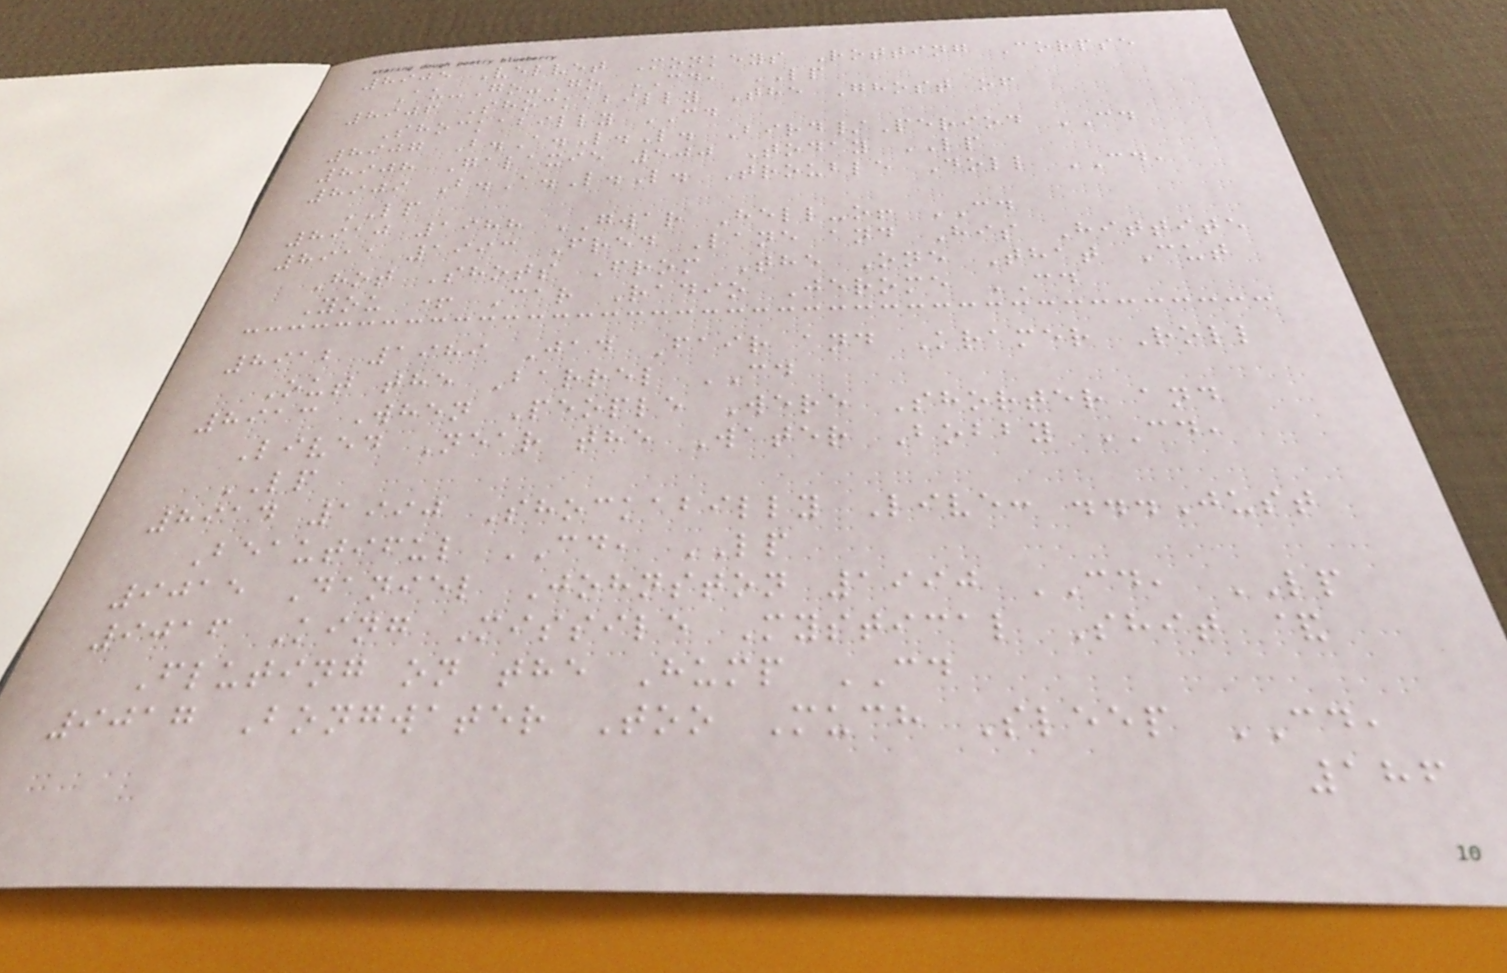8905 Velvet Monkeys Rotting Corpse
Au-Go-Go CD, LP
8906 Shockabilly The Ghost of
Shockabilly CD
8907 B.A.L.L. Bird/Period CD
8908 Galaxie 500 Today LP
8909 B.A.L.L. Trouble Doll CD,
LP
8910 1988 GWAR Hell-o! CD
8911 1993 Fred Lane and His Hittite
Hot Shots From The One That Cut
You + Car Radio Jerome CD
8912 1989 Jad Fair and Kramer Roll
Out the Barrel CD
8913 When People Were Shorter and
Lived Near the Water Bobby CD,
LP
8914 1990 Shockabilly Live: ...Just
Beautiful CD, LP
9015 Daniel Johnston 1990 CD, LP
9016 King Missile Mystical Shit &
Fluting on the Hump CD
9017 Bongwater Too Much Sleep CD,
186
